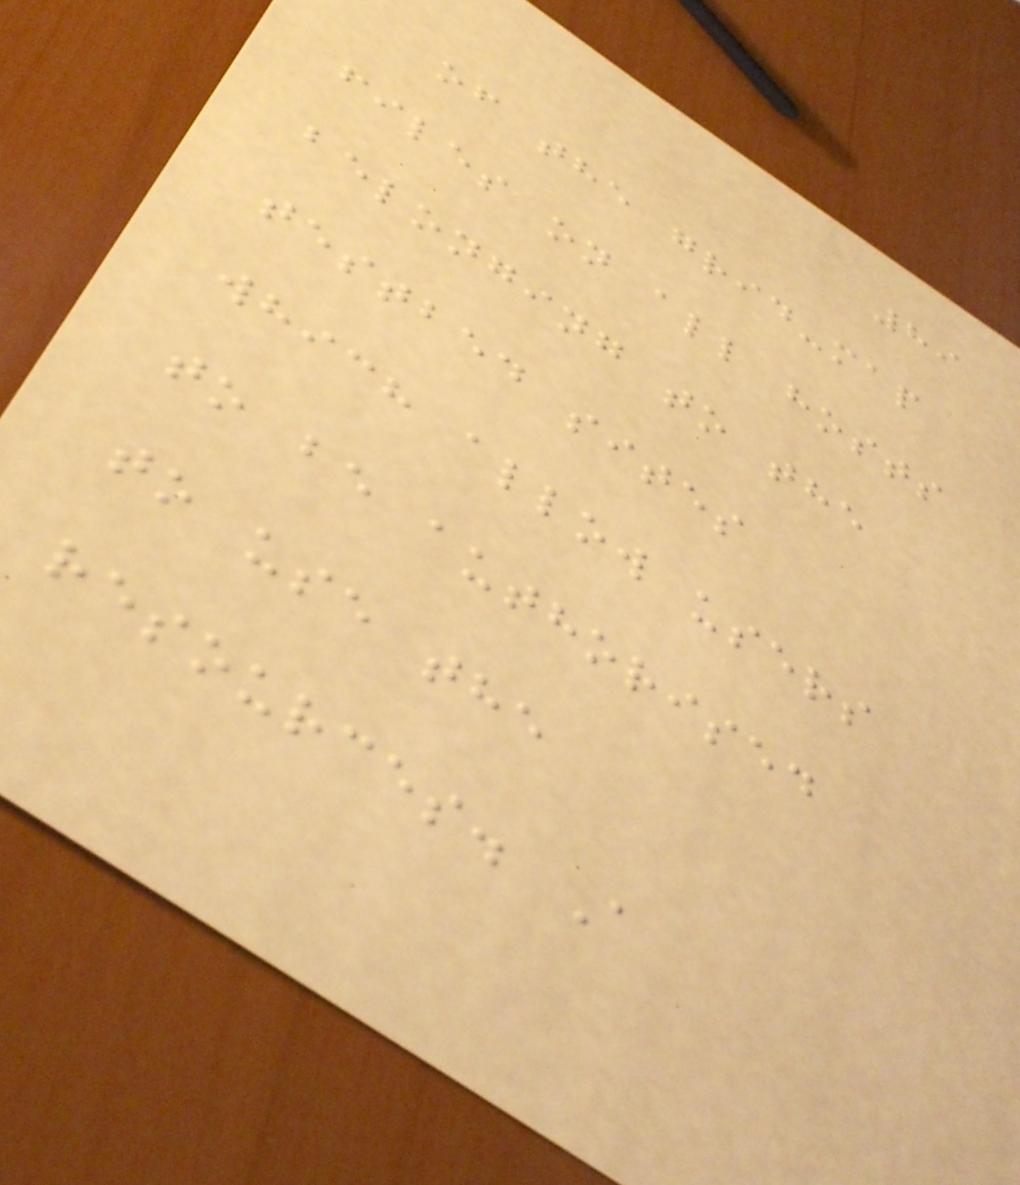89
of the grid-map
files on all hosts
belonging to the
testbed sites
which allow users
to be authorised
to use the
resources. A
